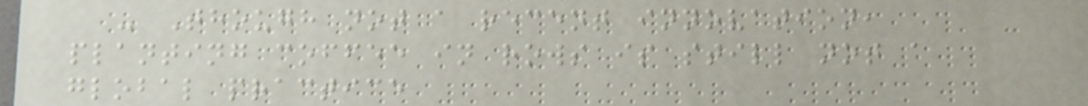- Though not a recent innovation,
planting coffee in rows is still not a
global practice
